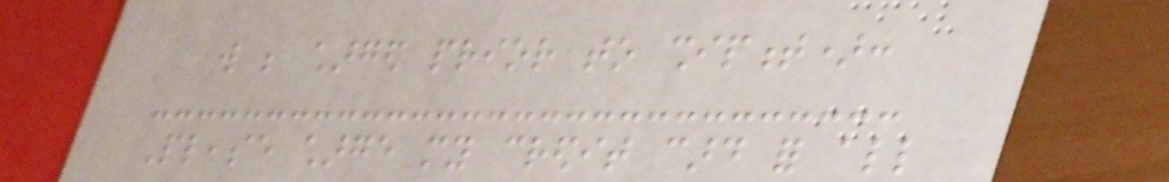will be charged prior to shipment):
Please charge my credit card for all
